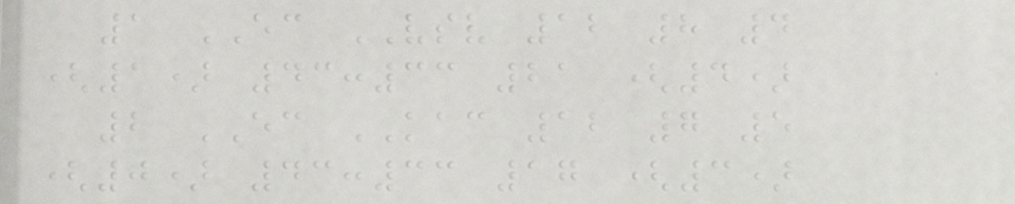1 EC VSV 12 8 4
(1) 43:33 21 (4)
2 EC KAC 12 7 5
(0) 43:33 17 (3)
